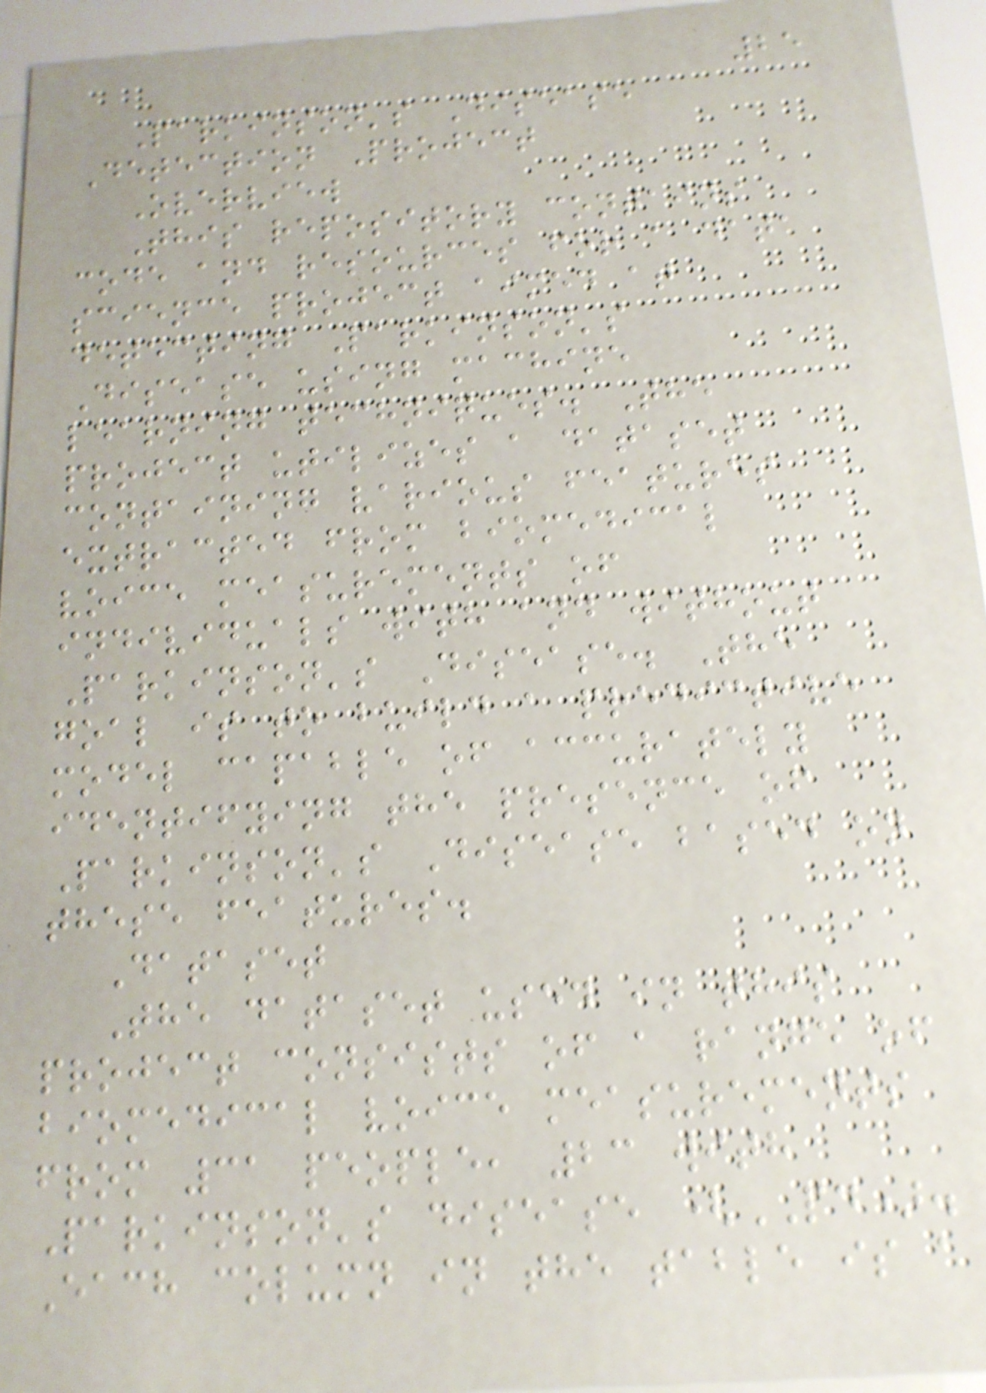25
Parkinson's Disease
Detection Project
Overview
This repository contains
code and resources for a data
science project aimed at
detecting Parkinson's
Disease using machine
learning techniques. The
project utilizes a dataset
containing various features
extracted from biomedical
voice measurements of
individuals with and without
Parkinson's Disease. The
goal is to build a predictive
model capable of accurately
identifying the presence of
Parkinson's Disease based on
these features.
Dataset
The dataset used in this
project consists of a range of
biomedical voice measurements
from 31 people, 23 with
Parkinson's disease (PD).
Each column in the table is a
